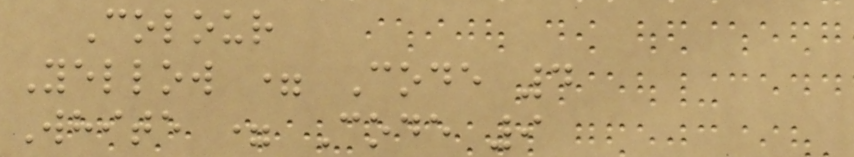Colour
Yellow = Code 4
White = Code 9
